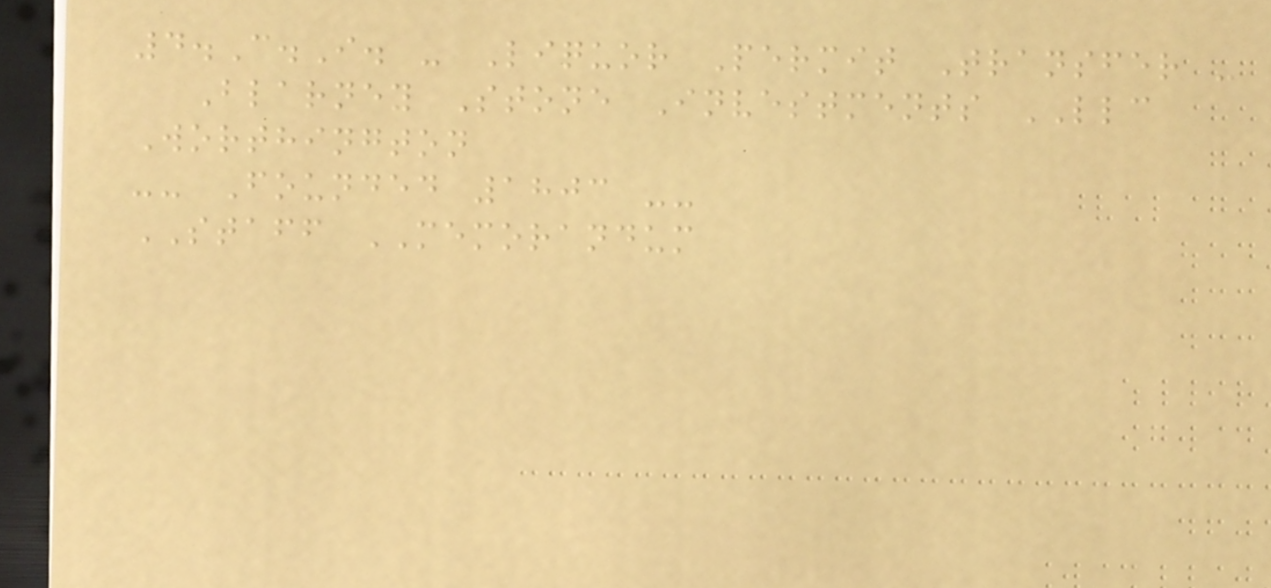4.C.I. - Liquor Permit Transfer -
Blarney Stone Investments LLC
Worthington
-- Founded 1803 --
STAFF MEMORANDUM
